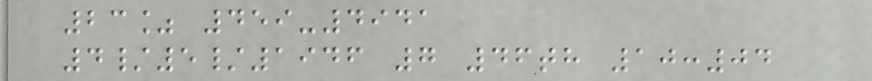23% 459-4941
4/5/1946 7 46th 10:04
